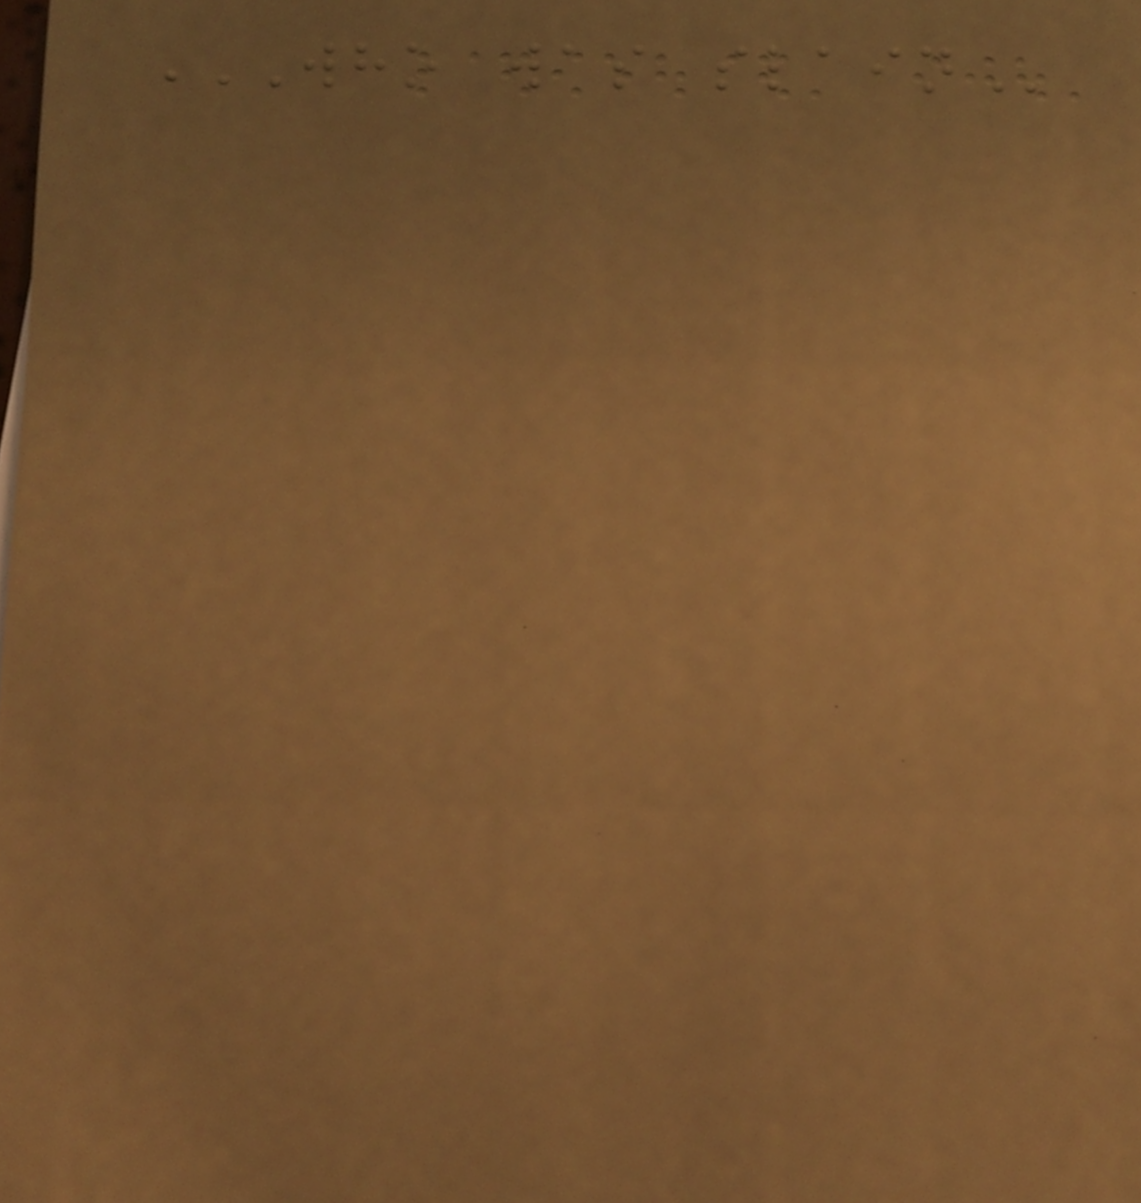WHO WAS SLAIN
